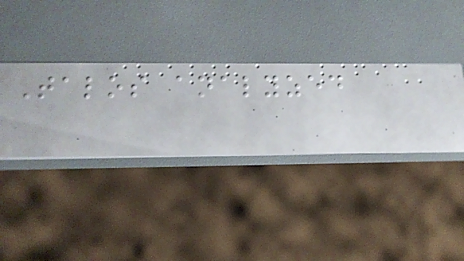Talos analyzed
